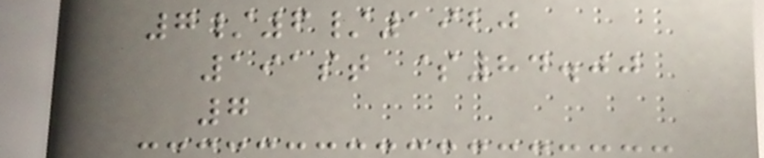7/6/1920
191st $84.00
7
